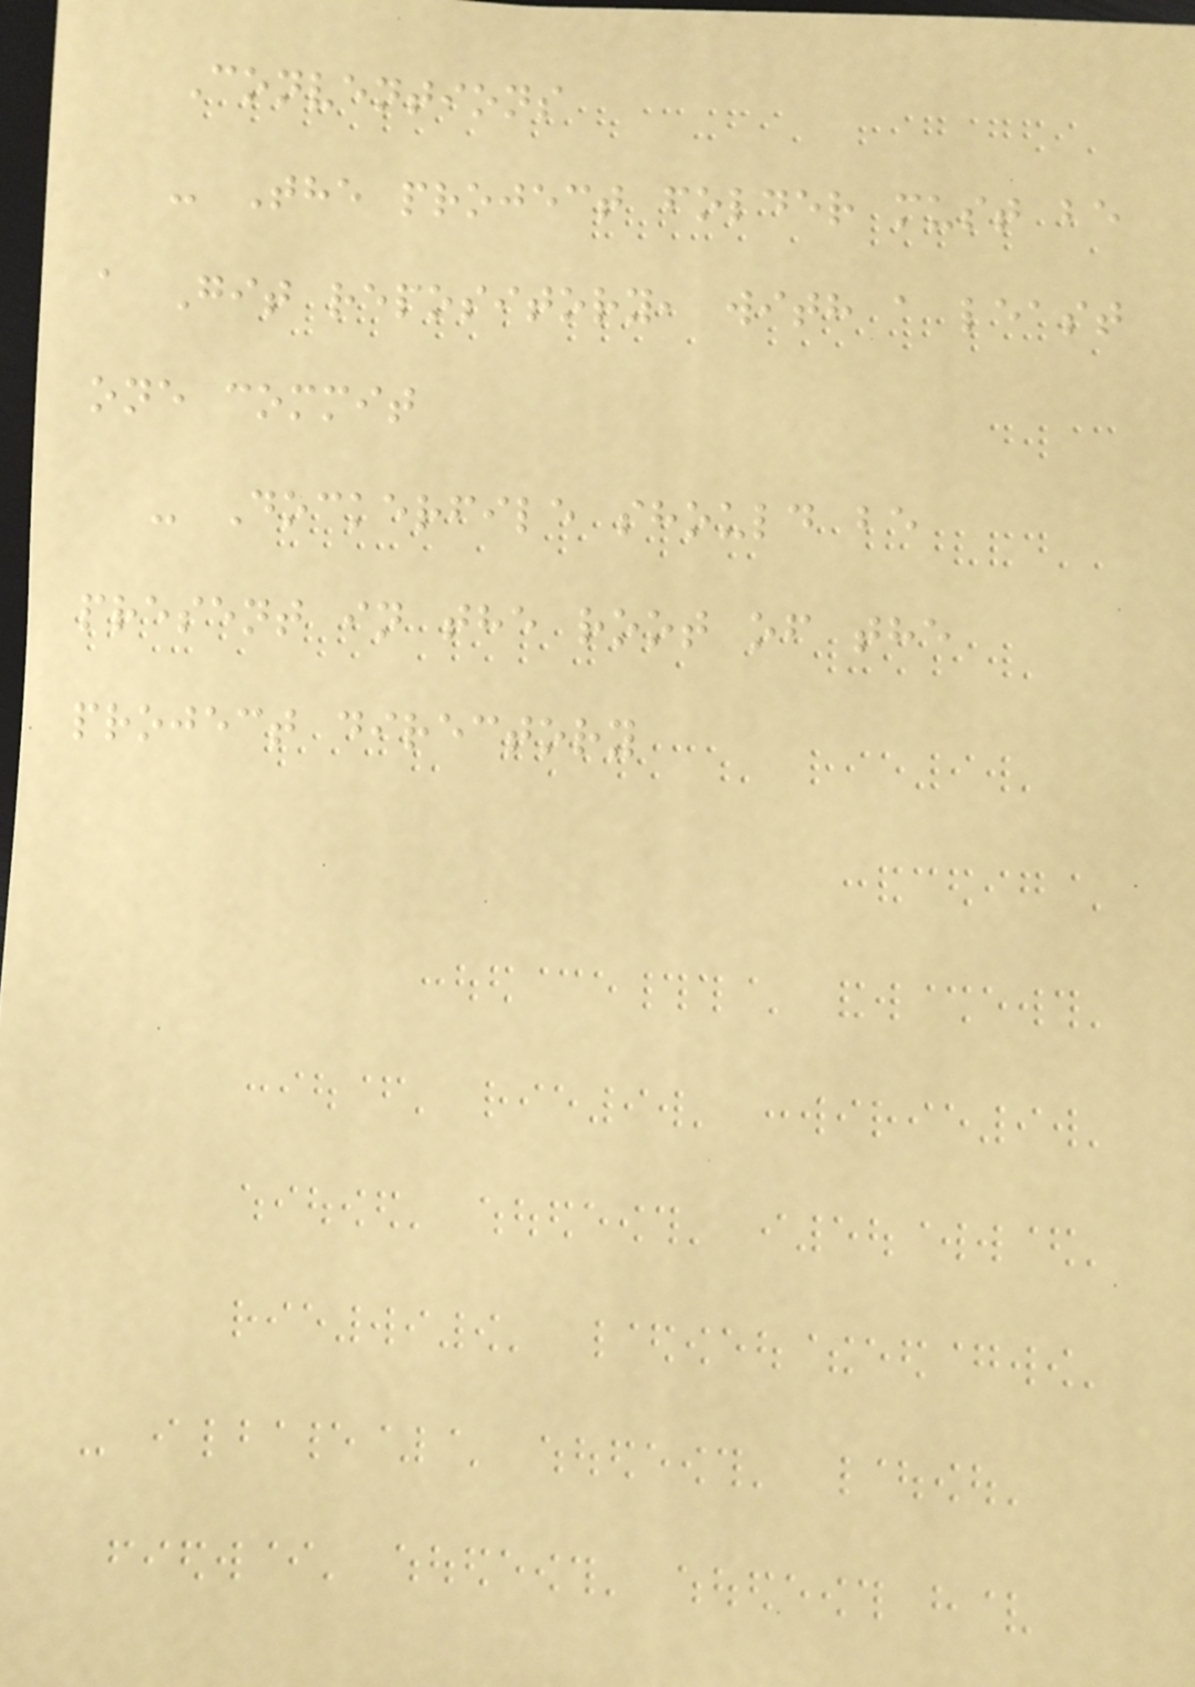Conventions
- The project folder must be
a Git repository, with a least
one commit
- Dockerfile should be
present in the root of the
project directory
